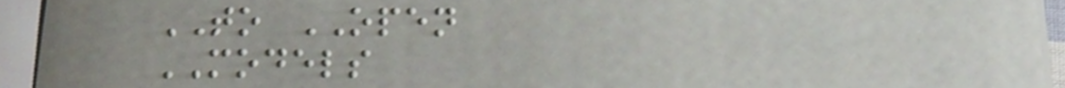TO OPEN
MODELS
